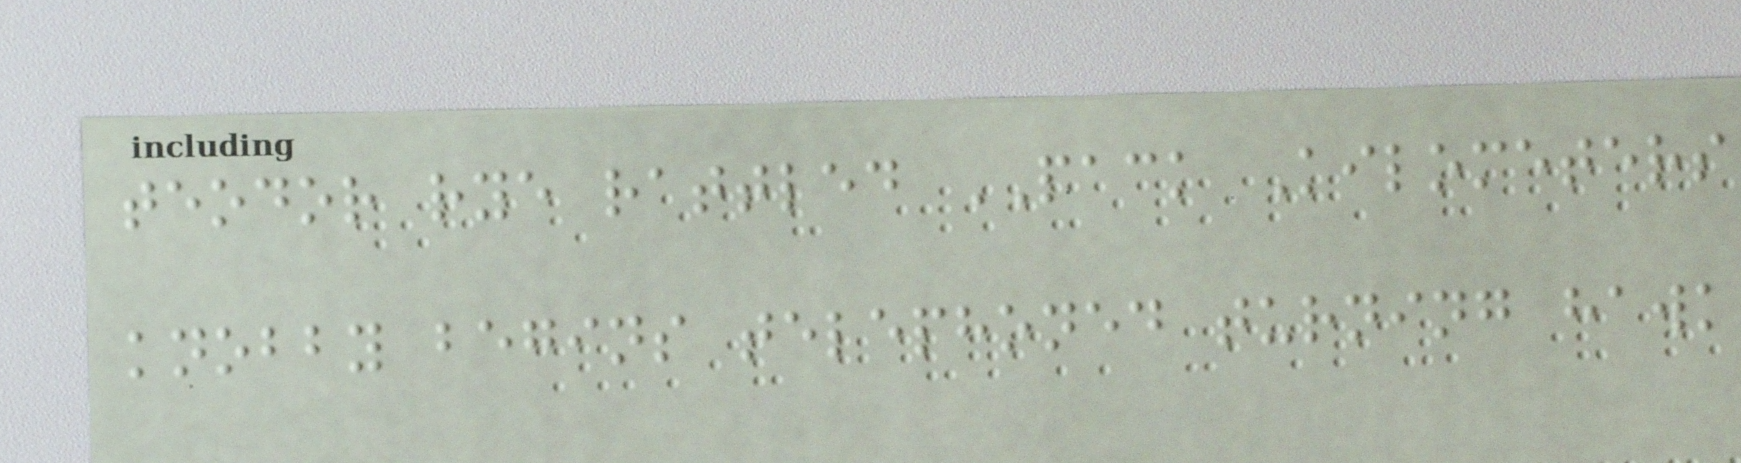teodor rye rattled PACK Kilometers
knobby begins telephoned turning hawk
